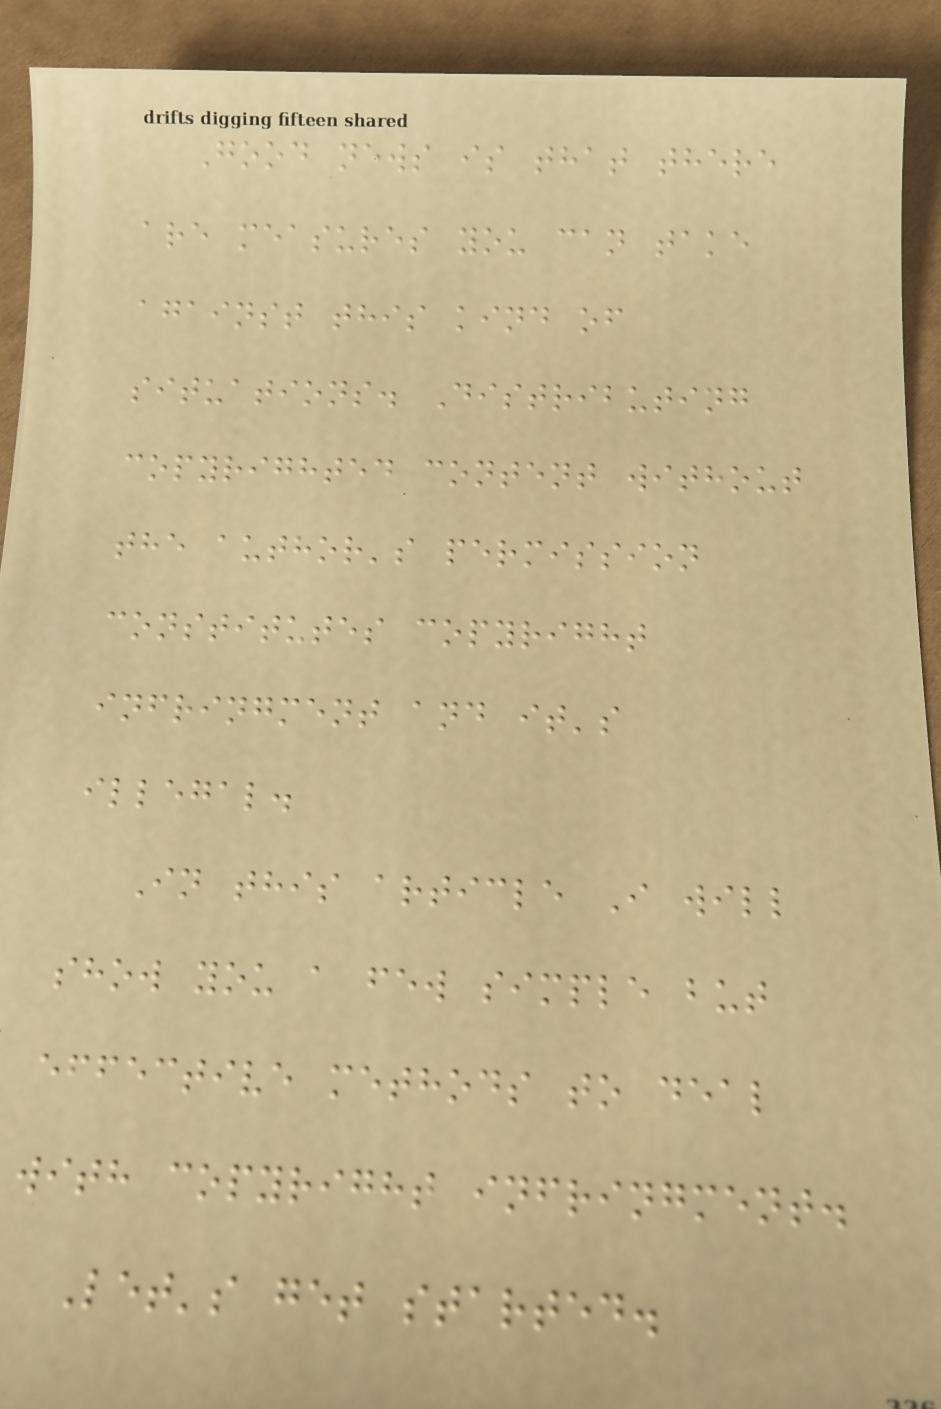Good news is that there
are measures you can take
against this kind of
situations. Distributing
copyrighted content without
the author's permission
constitutes copyright
infringment and it's
illegal.
In this article I will
show you a few simple but
effective methods to deal
with copyright infringment.
Let's get started.
